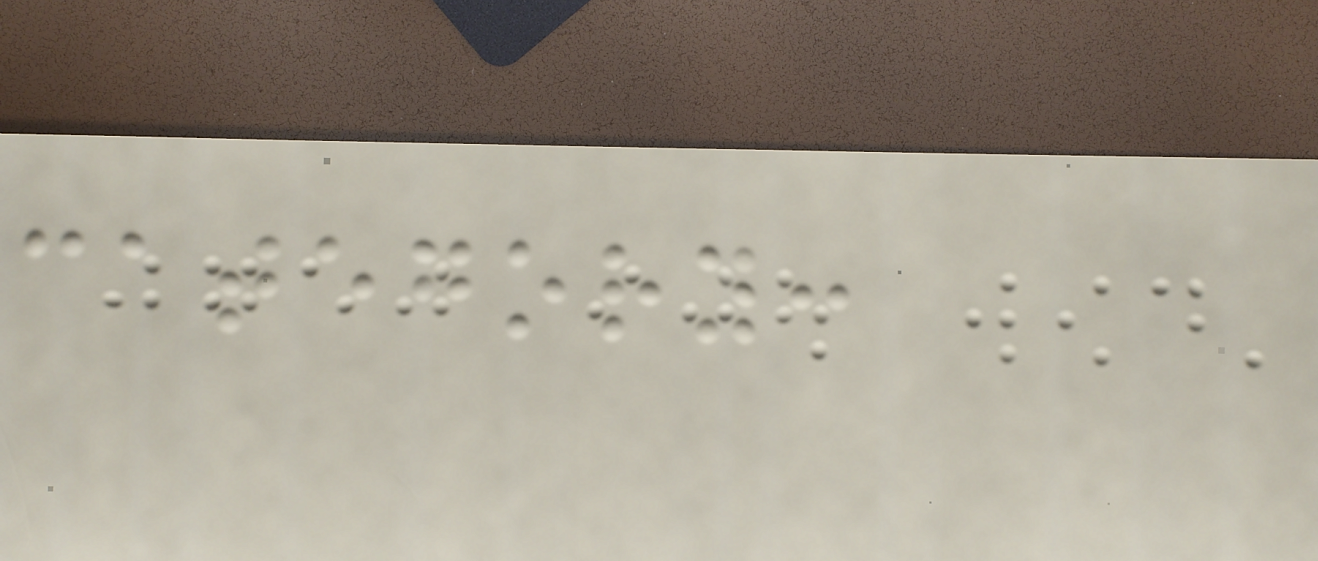category:
